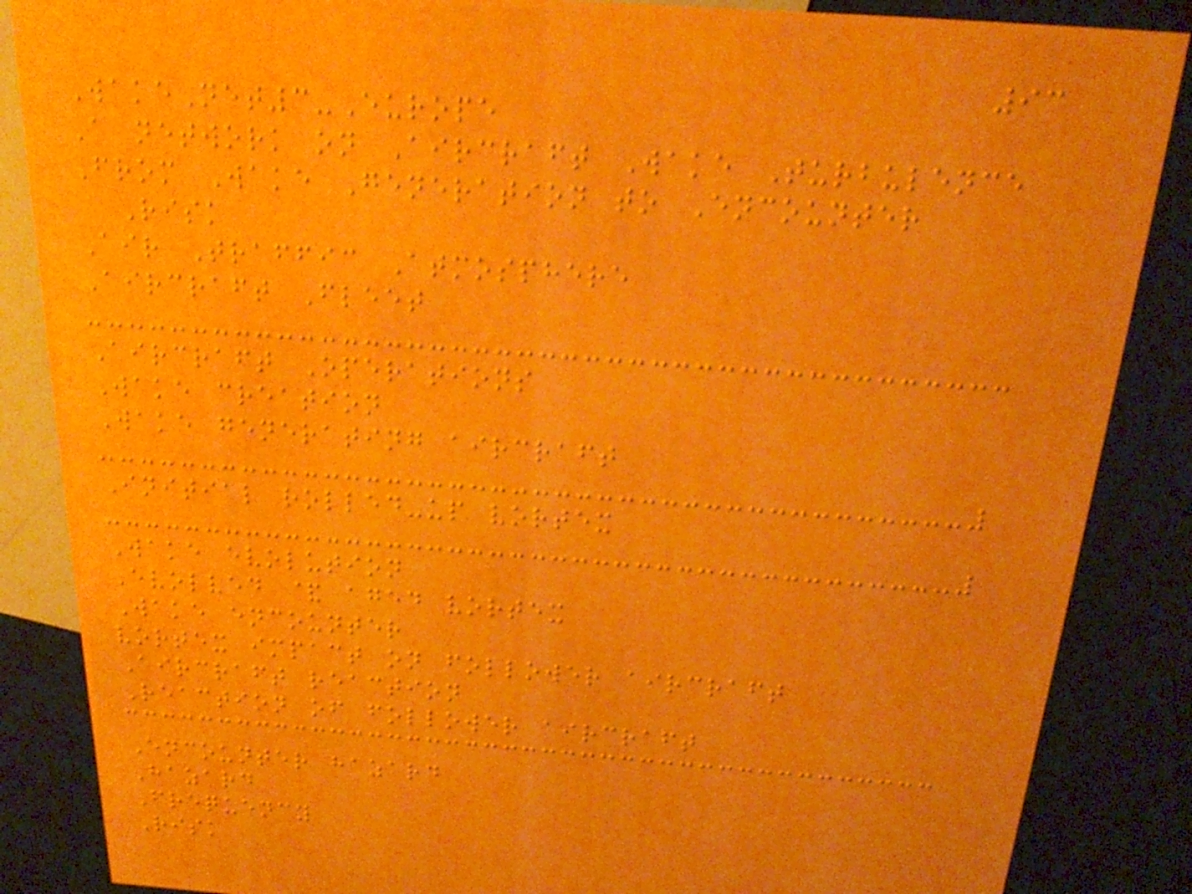93
WakeNet3-Europe
A network on Aircraft Wake Turbulence
From Wake Generation to Encounter
Risk
Air Traffic Atmosphere
Aircraft Fleet
Aircraft Operations
Wake creation
Wake generating aircraft
Initial rolled-up vortex
Wake evolution
Evolved & aged vortex
Wake encounter
vortex impact on follower aircraft
Aircraft reaction
Reaction of follower aircraft
Encounter hazard
Hazard
Frequency
Risk
